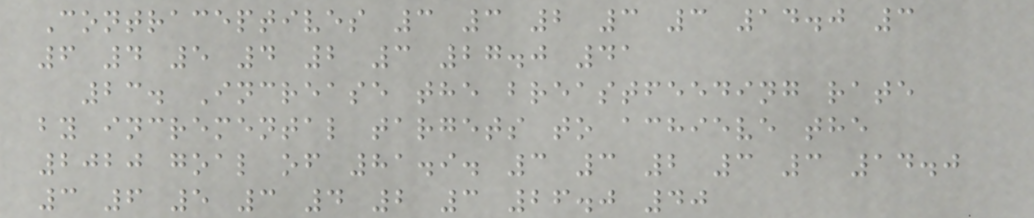Contraceptives 3 3 2 3 3 14.0 3
6 4 5 4 2 3 27.0 41
23. Increase the breastfeeding rate
by incremental targets to achieve the
2020 goal of 81.9. 3 3 2 3 3 14.0
3 6 5 3 4 2 3 26.0 40
